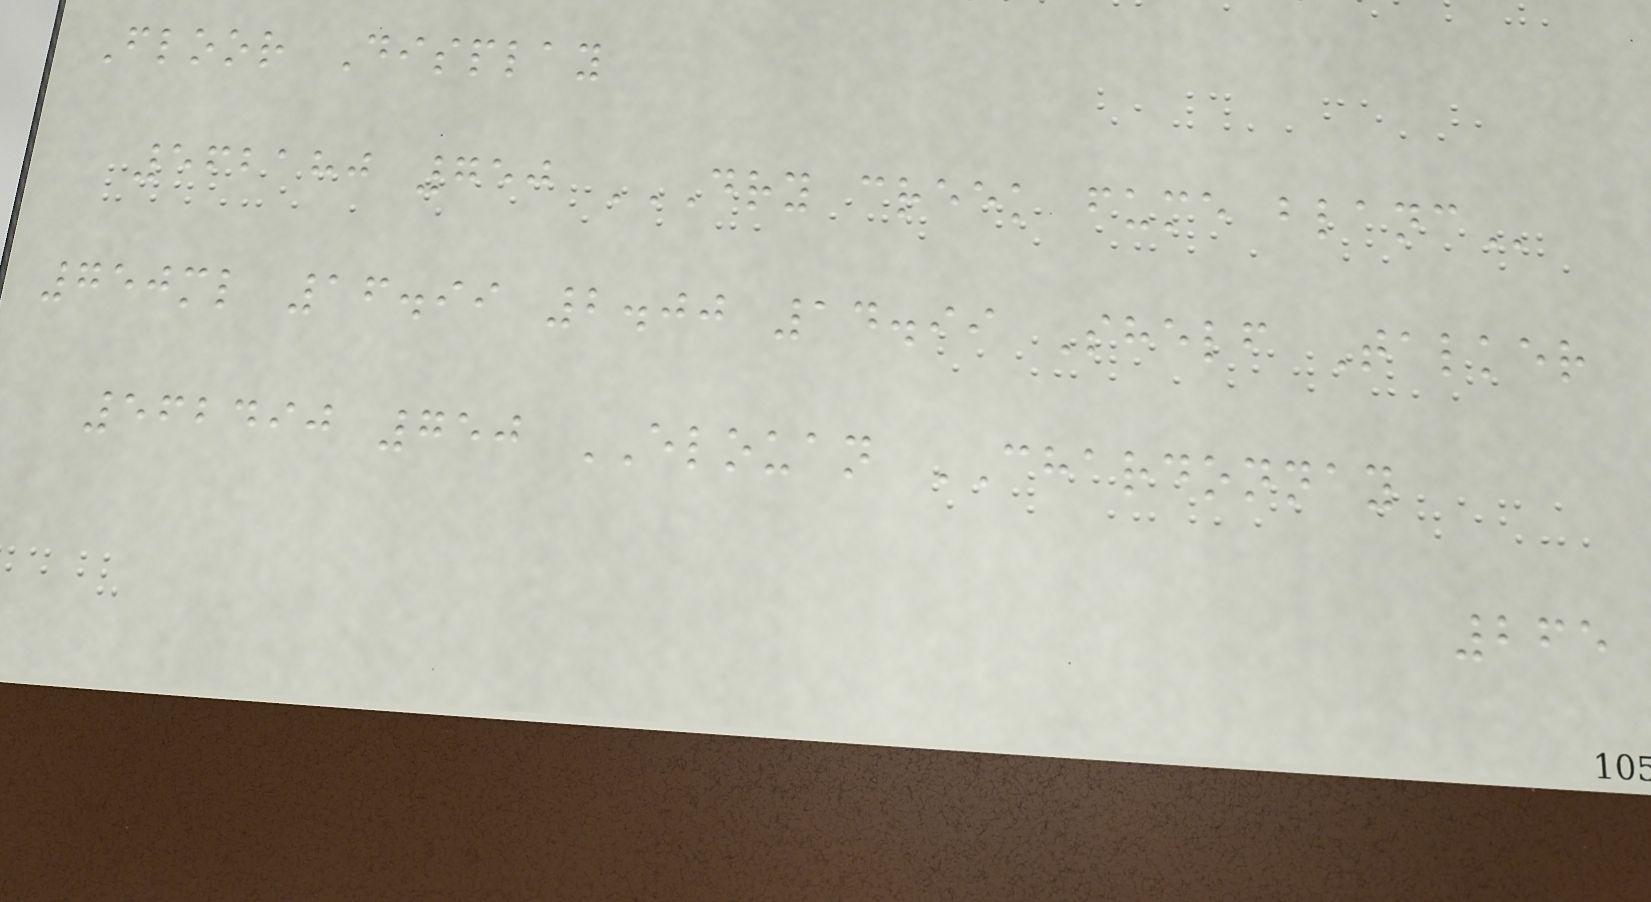Floor Display
562180 750 DRY CREEK FUME BLANC
750ml 16.99 2.00 14.99 Shelf Talker
562490 750 ELOUAN CHARDONNAY
265
